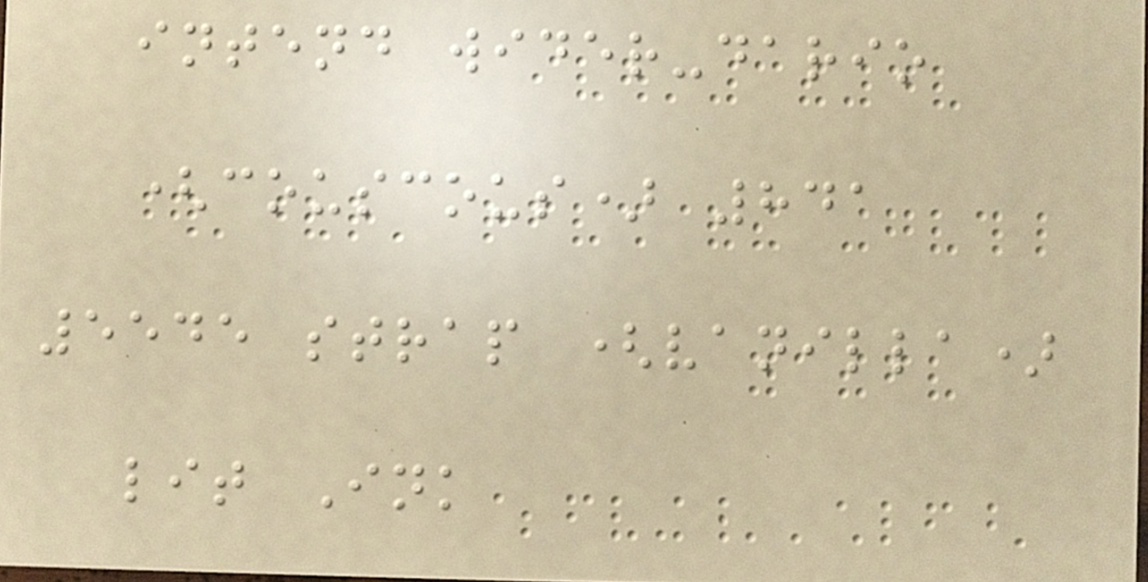intend wider-dario
(couscous) 841
5545 strap (vanilla)
lit Ink
